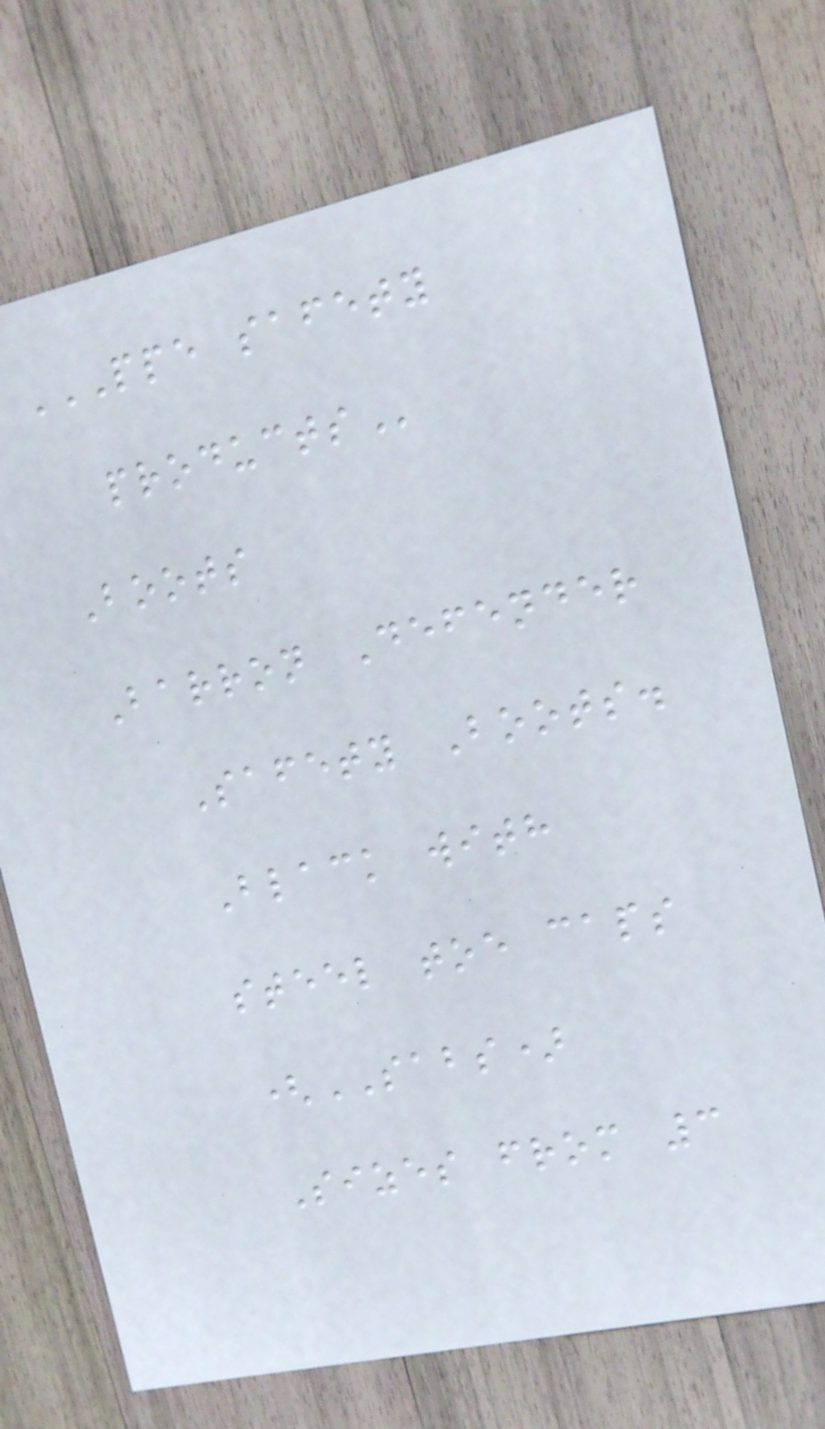PPE SAFETY
PRODUCTS
Boots
Barron Defender
Safety Boots.
Black with
steel toe caps
(SABS)
Sizes from 3
